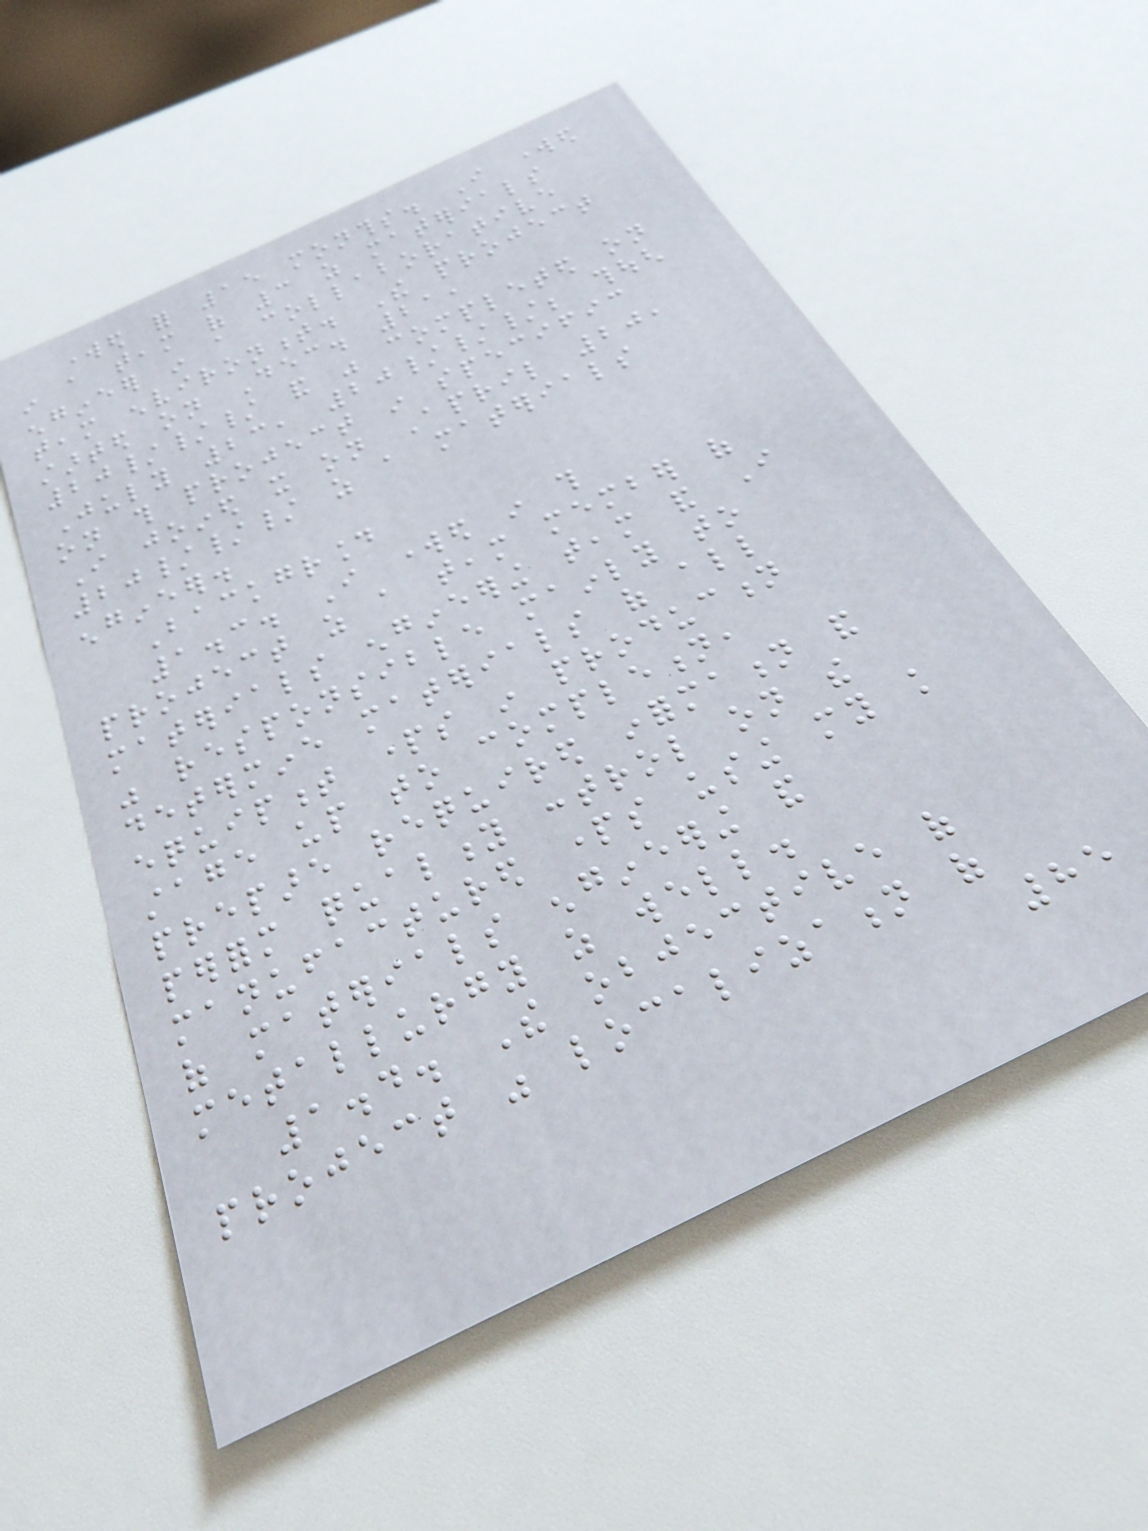worked for 15 months. I worked
in a team of 3 as materials
engineer in a collaborative
team environment. The project
started on Dec. 21,
20/// and was completed on
July 23, 20///; though
on this project in specific
I joined it on April 20,
20/// as a materials
engineer.
Background
1.3. I worked in this
project as a team member of
materials engineering team and I
was responsible mainly to
determine materials of all
equipment parts in production
stage up to completion,
prepare required information and
perform quality control on the
manufactured parts using my knowledge
of materials engineering and
metallurgy as well.
1.4. The objective of
project was localization of
85
